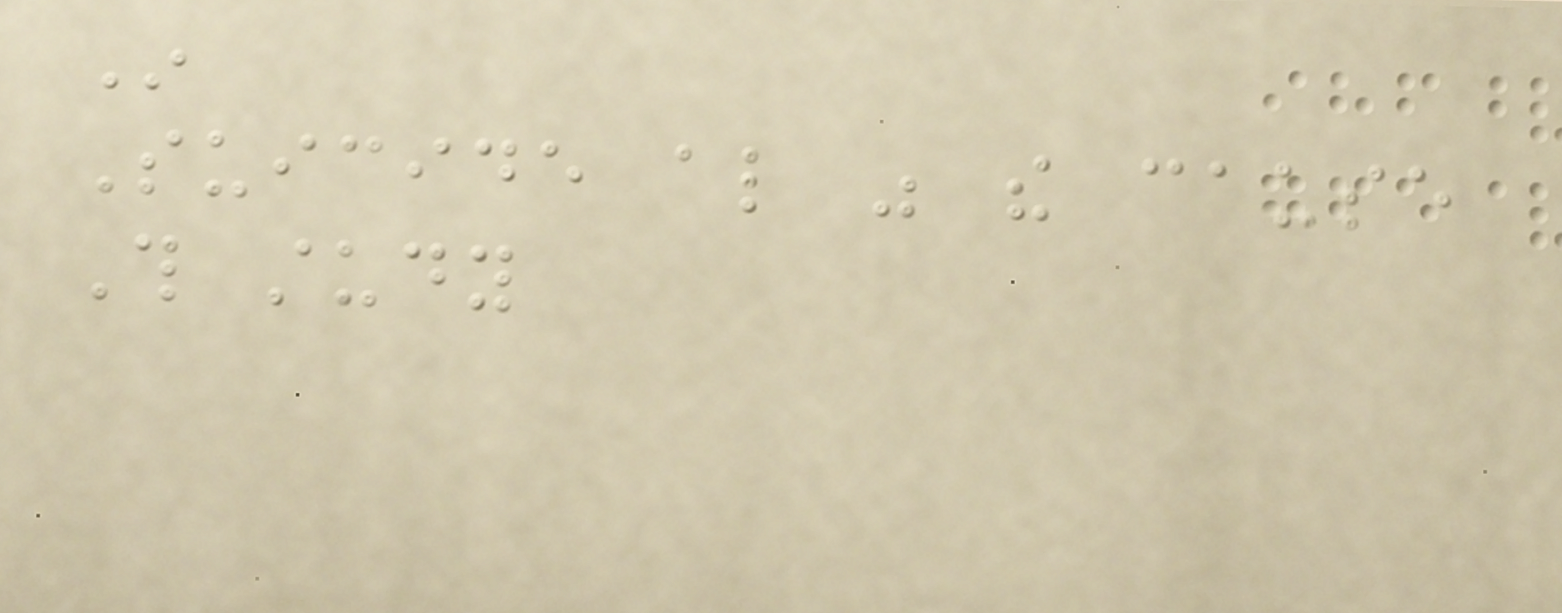In
Suicide also was the cause
This study
